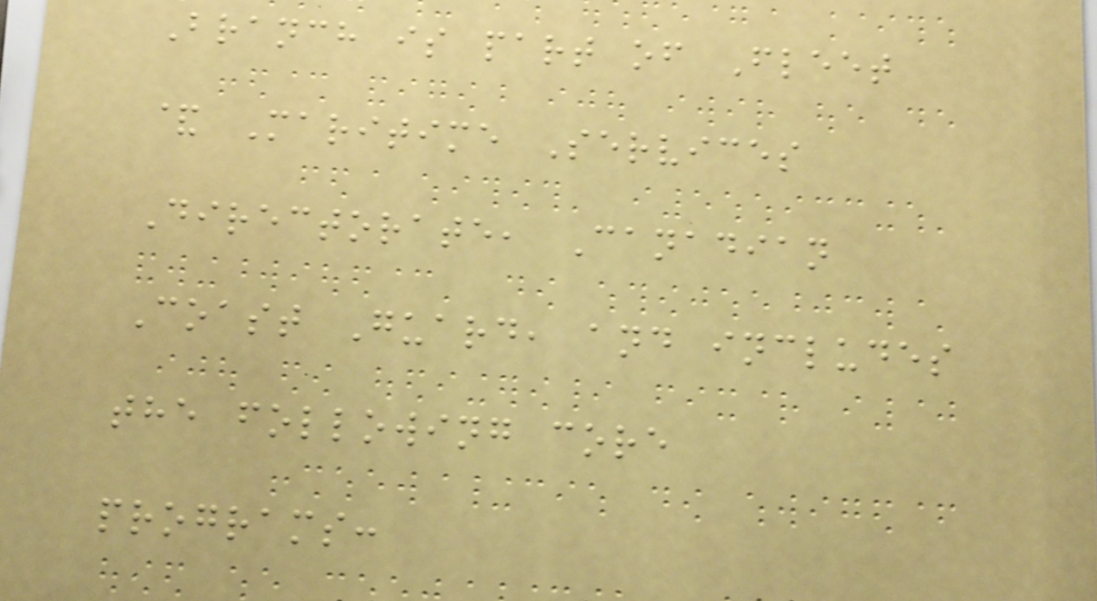Branch is part of Fleet
& Maritime Services
Directorate, Canadian
Coast Guard, and includes
the following core
programs:
